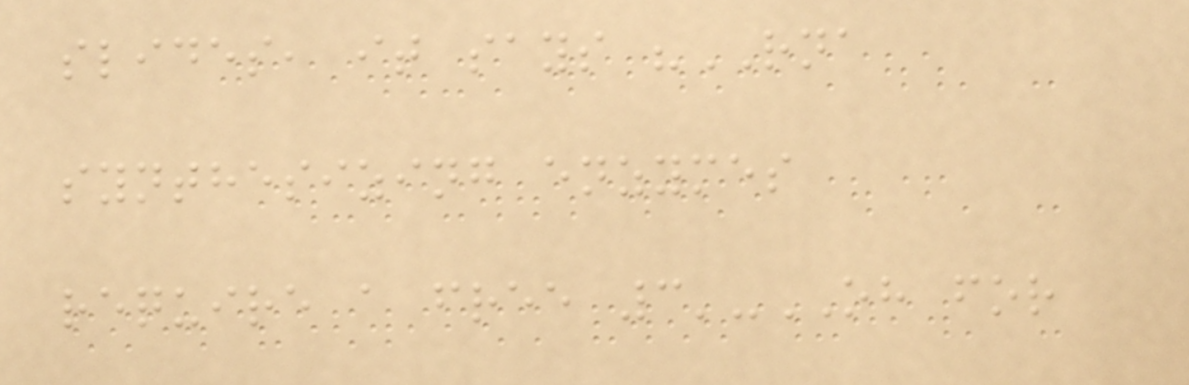slides, it says "RNA
synthesizing enzymes
require a free 3'-OH for
